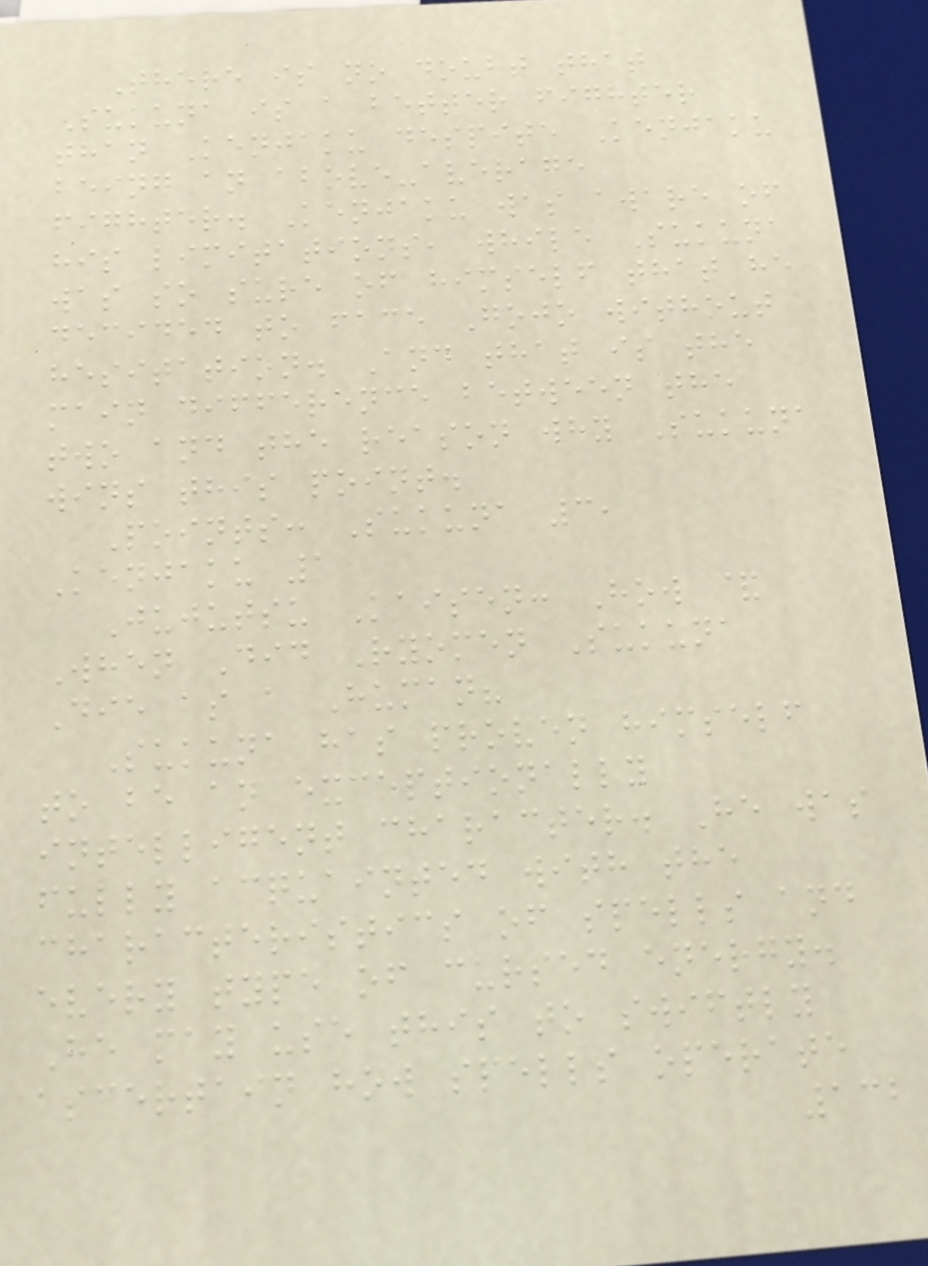There is no doubt that
Sukuna is a better fighter
than Kenjaku despite Kenjaku
being an above-average
fighter. Kenjaku was aware of
his limitations, while Sukuna
was so sure of himself that he
decided to face Gojo without
hesitation. And that is the
main difference between the
two and the reason why Sukuna
wins this point.
Points: Sukuna 3,
Kenjaku 1
Jujutsu Kaisen: How &
When Did Ryomen Sukuna
Die as a Human?
Sukuna has proven himself
to be an exceptionally
intelligent character. He was
fully acquainted with the
characteristics of spells and
every type of cursed energy.
He may use this to swiftly
ascertain how spells operate
132
